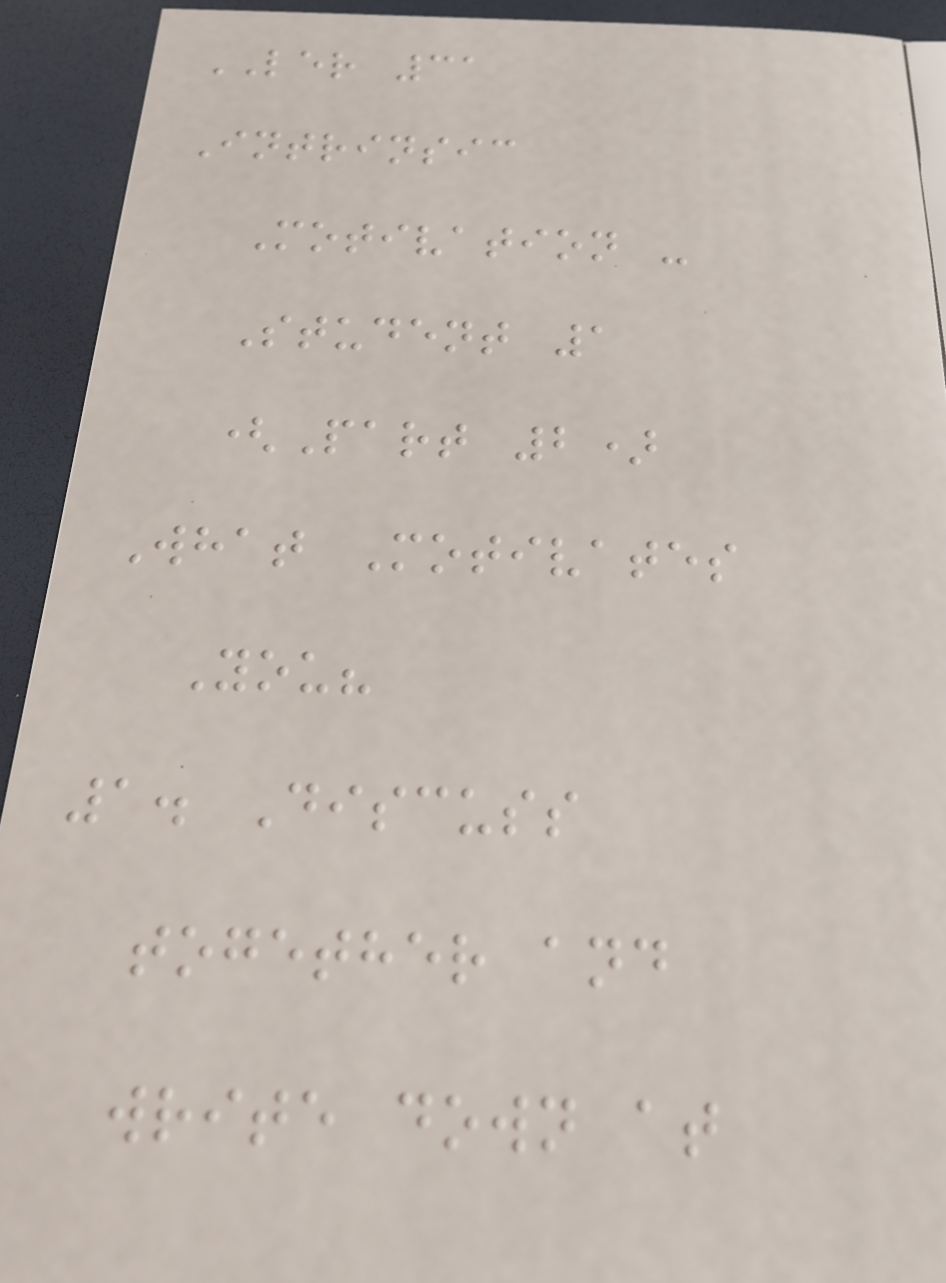LER 31
Intrinsic
Motivation -
Student 1
(Part 2)
What Motivates
You?
1. Discuss
together and
write down at
